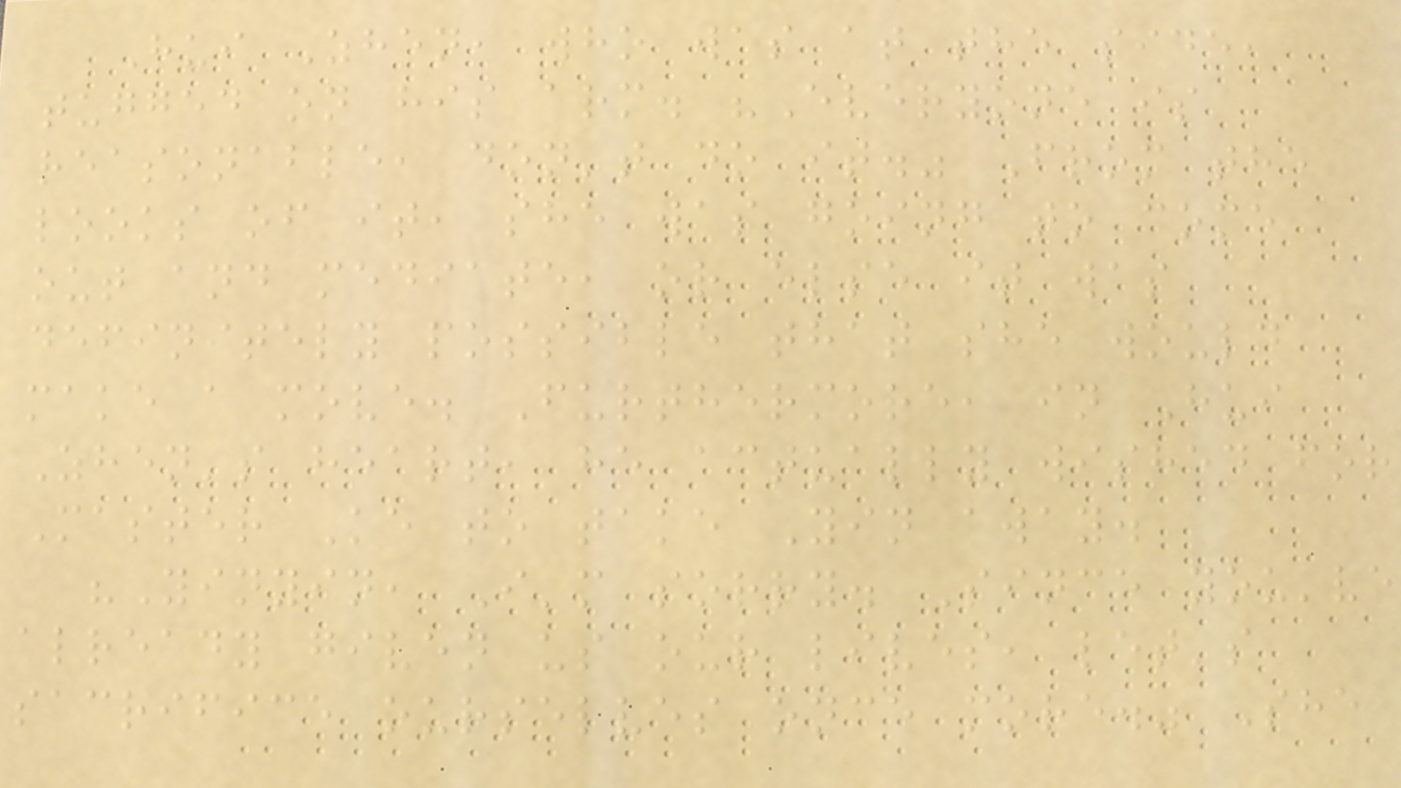Hui Zhen, who was at the side,
tugged on his arm. "Everyone is
reasonable, don't do it." From the
looks of it, she was going to come
out and mediate, or else it was
definitely possible that she would
make a move. Furthermore, in Hui
Zhen's heart, he actually wished for
Master Ke to take Yin away.
"Yinyin, I'm sorry. Since you've
already given us our lives, let's
sacrifice ourselves once more." She
